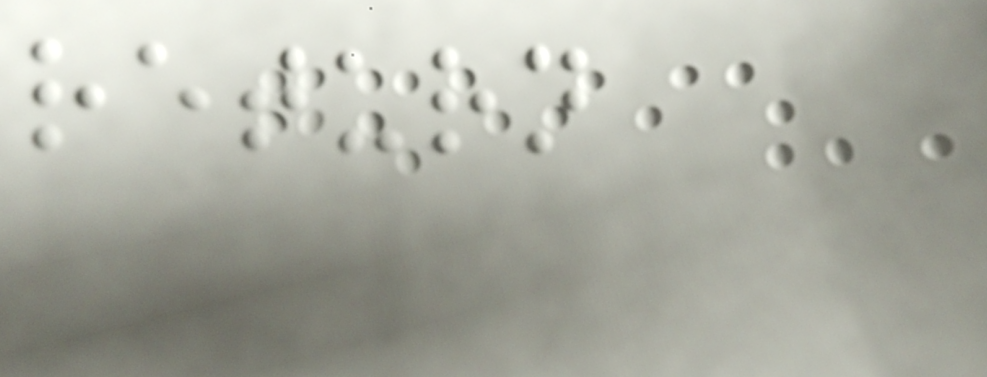return
